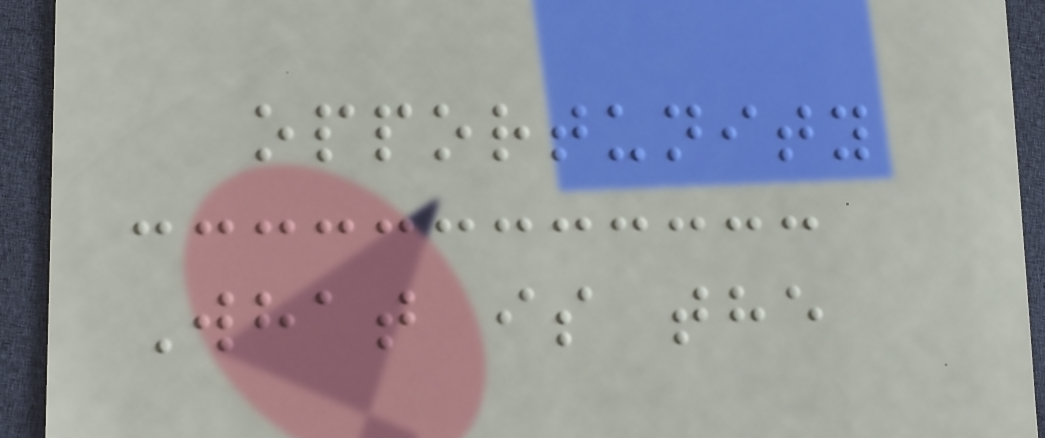opportunity
What is the
